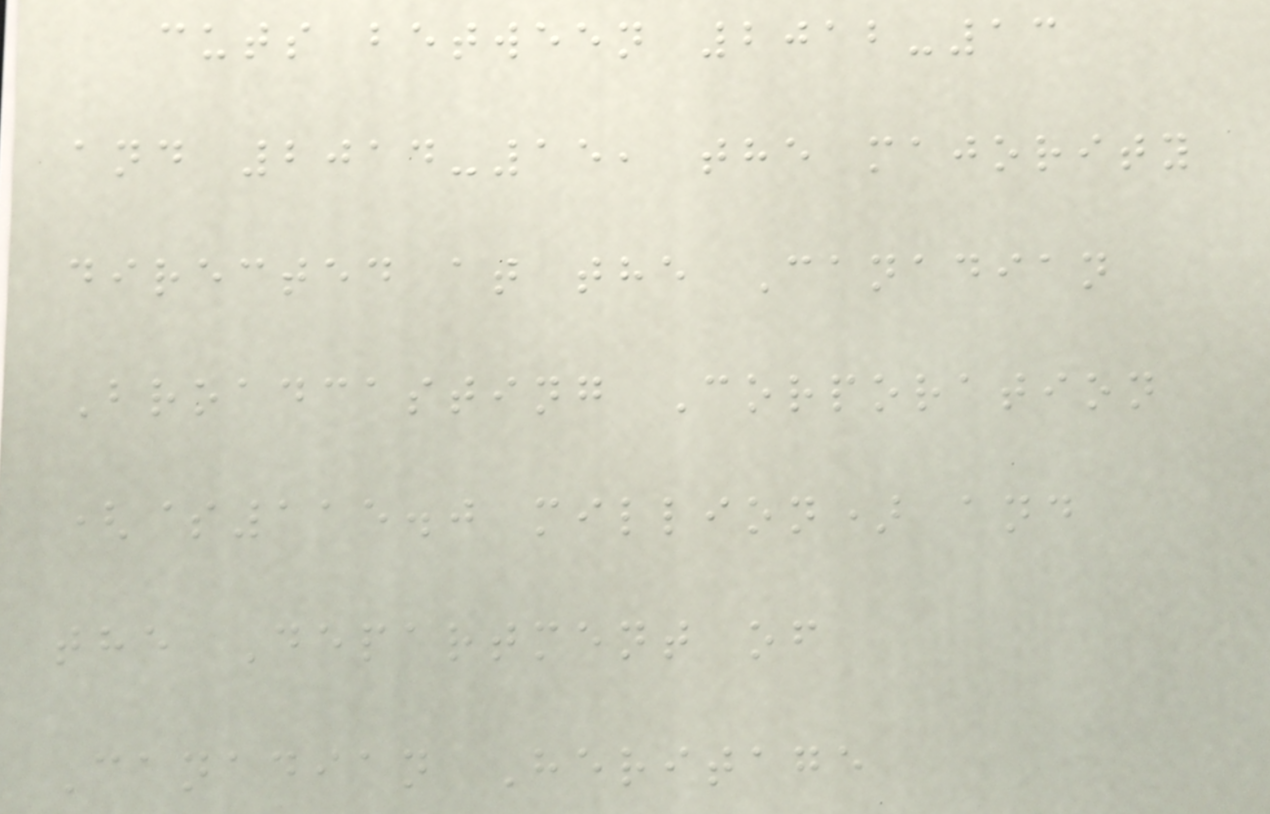cuts between 2012-13
and 2014-15, the majority
directed at the Canadian
Broadcasting Corporation
($115.0 million) and
the Department of
Canadian Heritage
